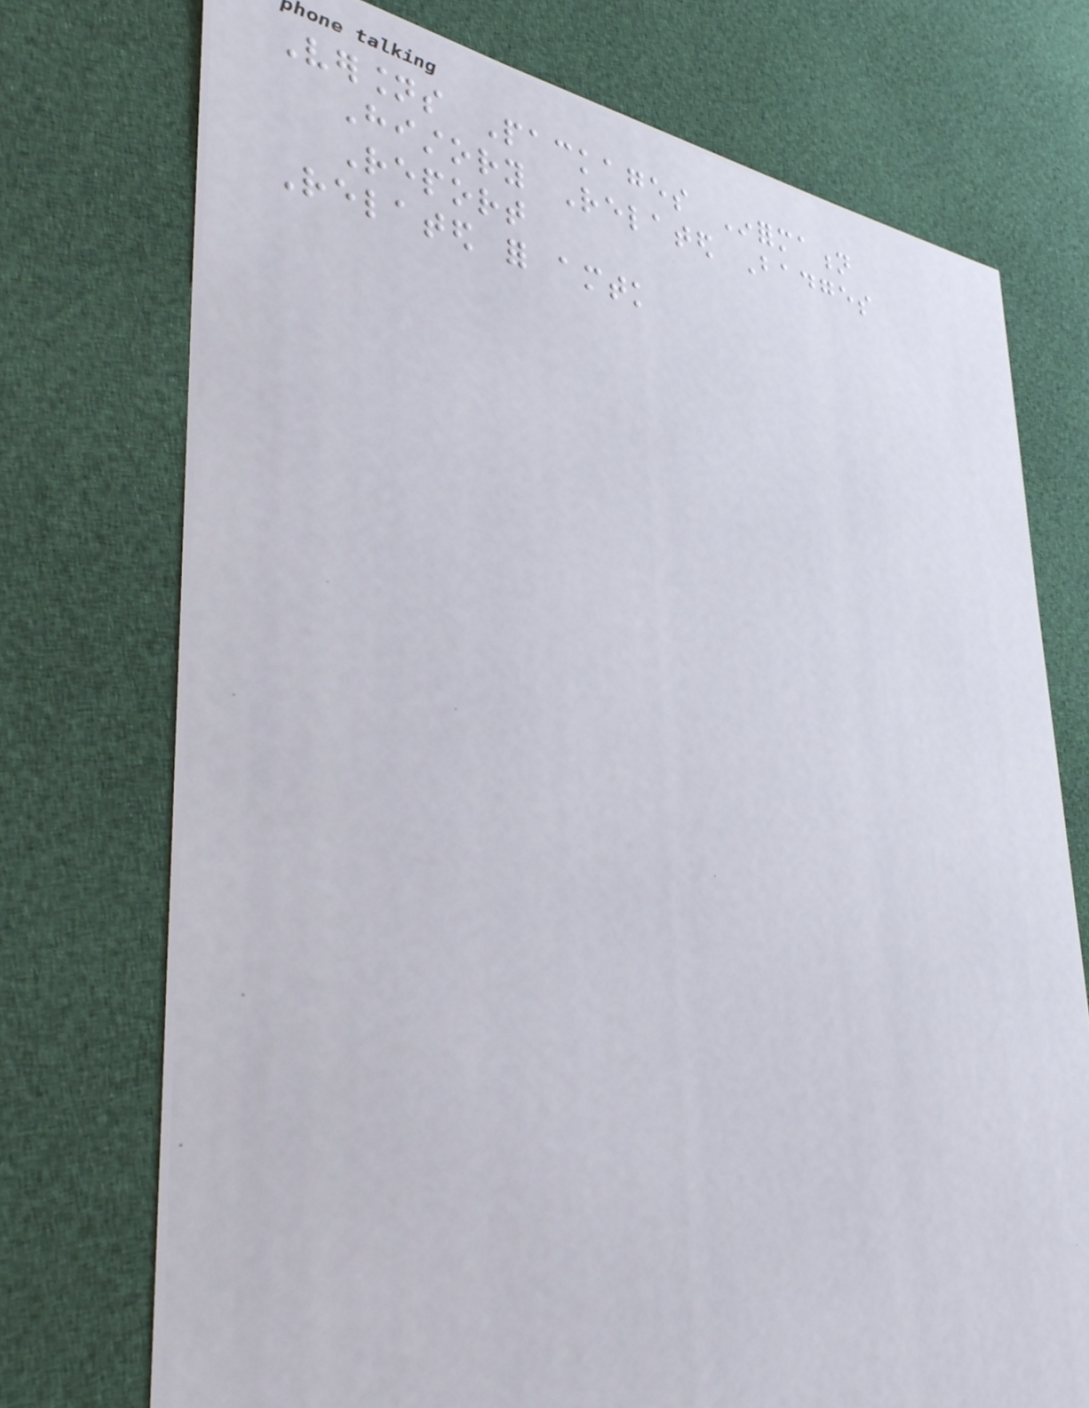Versions Packages Information
History Related Badges
Report
Related for amtk
